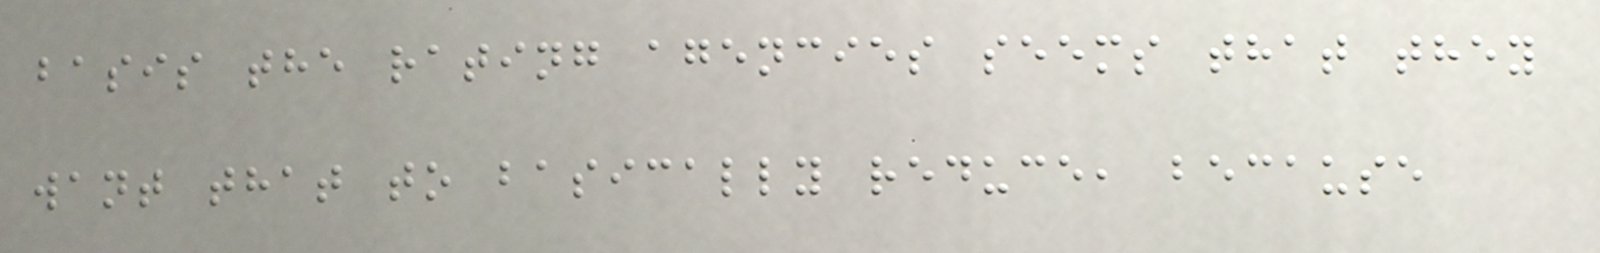basis the rating agencies seems that they
want that to basically reduce, because
